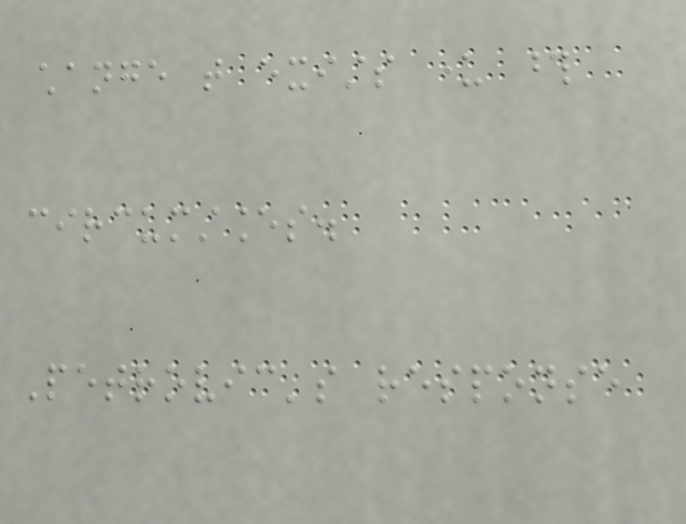change that exists under those
circumstances.
Petrovic's response
